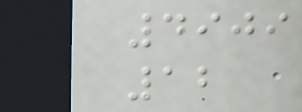4909
12
